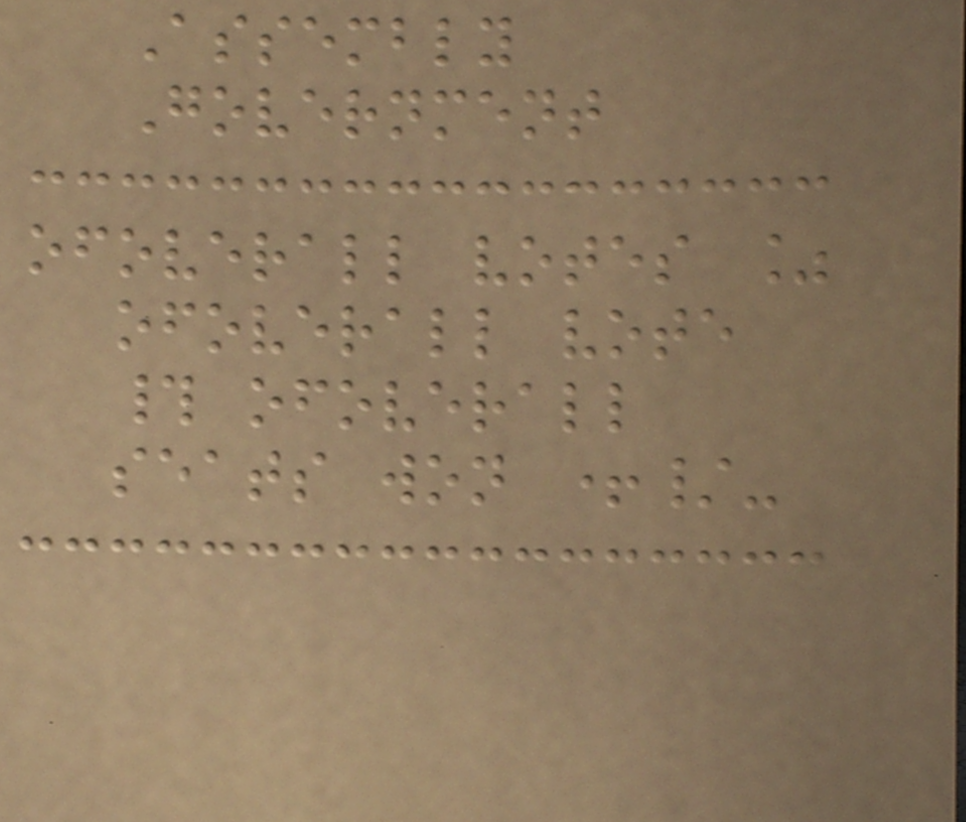Assembly
Government
ofoverall votes %
ofoverall vote
# ofoverall
seats won +/-
